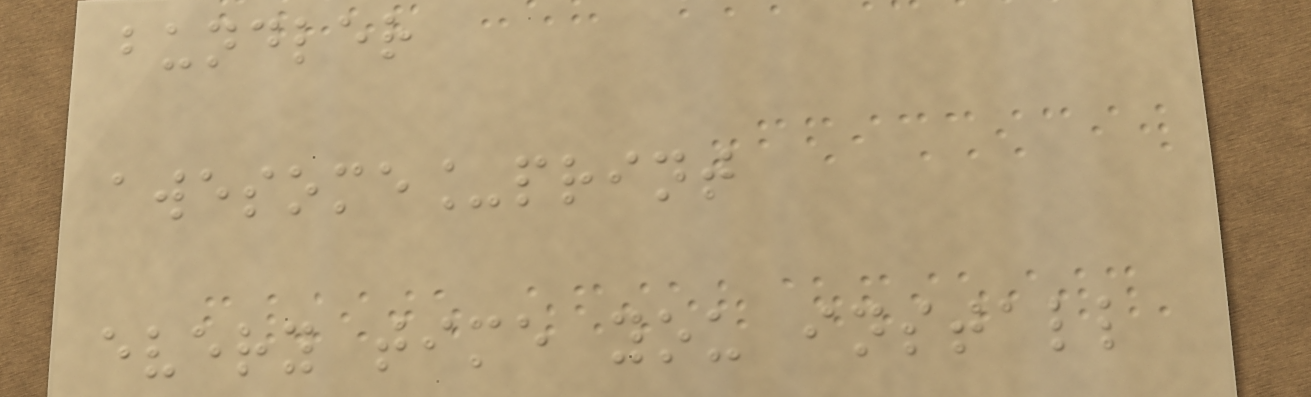bundler
awesome_print
every time you install
